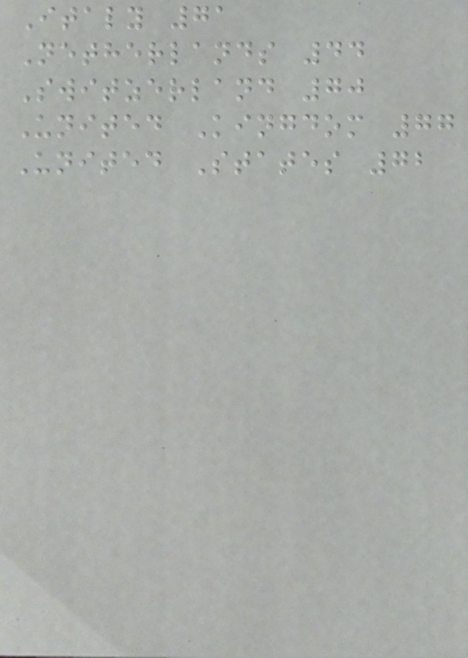Italy 71
Netherlands 44
Switzerland 70
United Kingdom 77
United States 72
